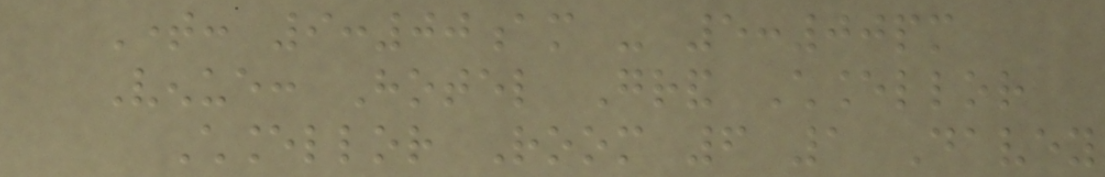Time: 9:00am - 5:00pm
Venue: Hotel Grand Chancellor
Chancellor Room 6 1 Davey
